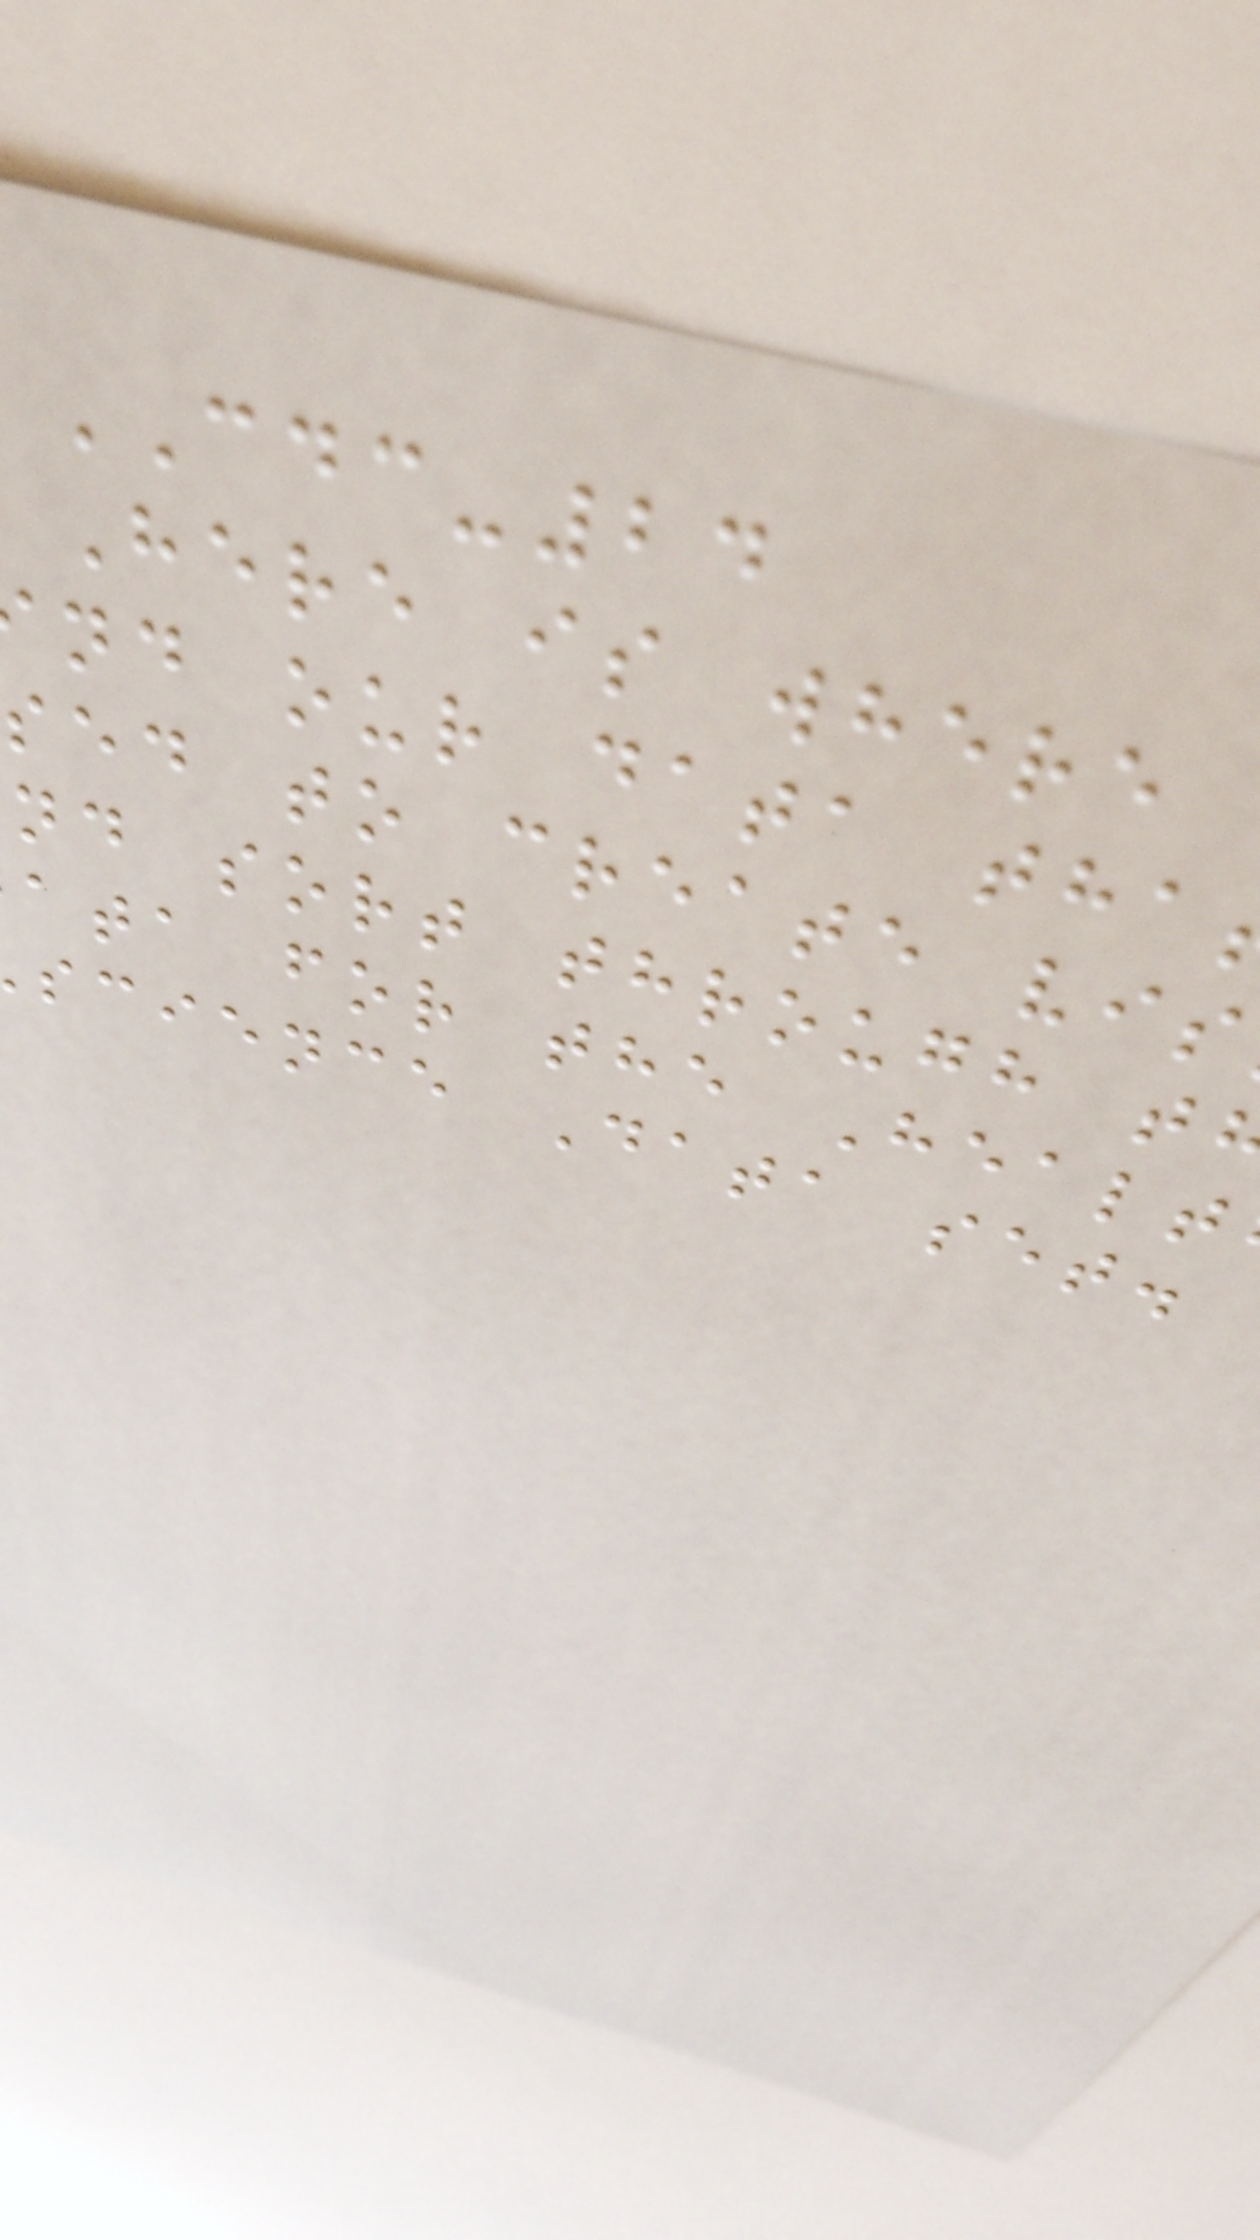CDC-24
Here is where
nd our data tha
sed to create vis
nd sort through t
ata for the Healt
science Data set.
